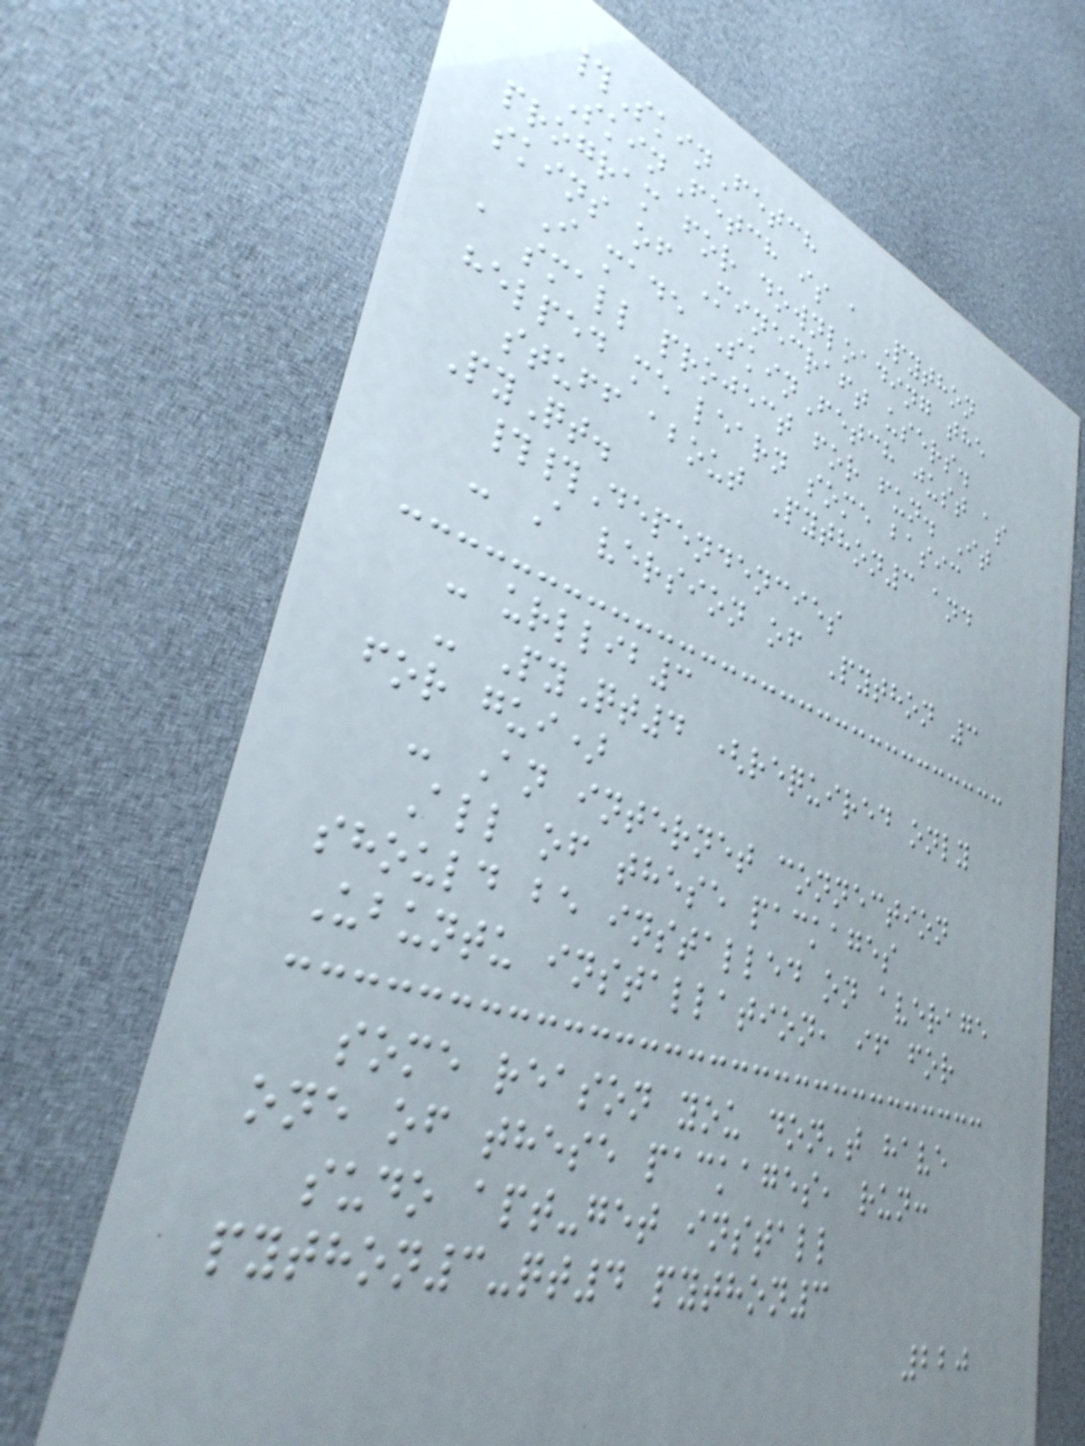#SkinFetch
SkinFetch is a Python
program for downloading the
skins of Minecraft users.
I made SkinFetch just as
a small project for fun. It
helped me learn some basic
stuff about Python3 and
PyQt.
##Dependencies
- A version of Python 3
- urllib3
- PyQt4 (required only
for gui)
- An internet connection
All of these packages
should be installed on average
Ubuntu installation, if for
some reason you don't have
one of these packages, run:
sudo apt-get install
python3-qt4 python3
220
